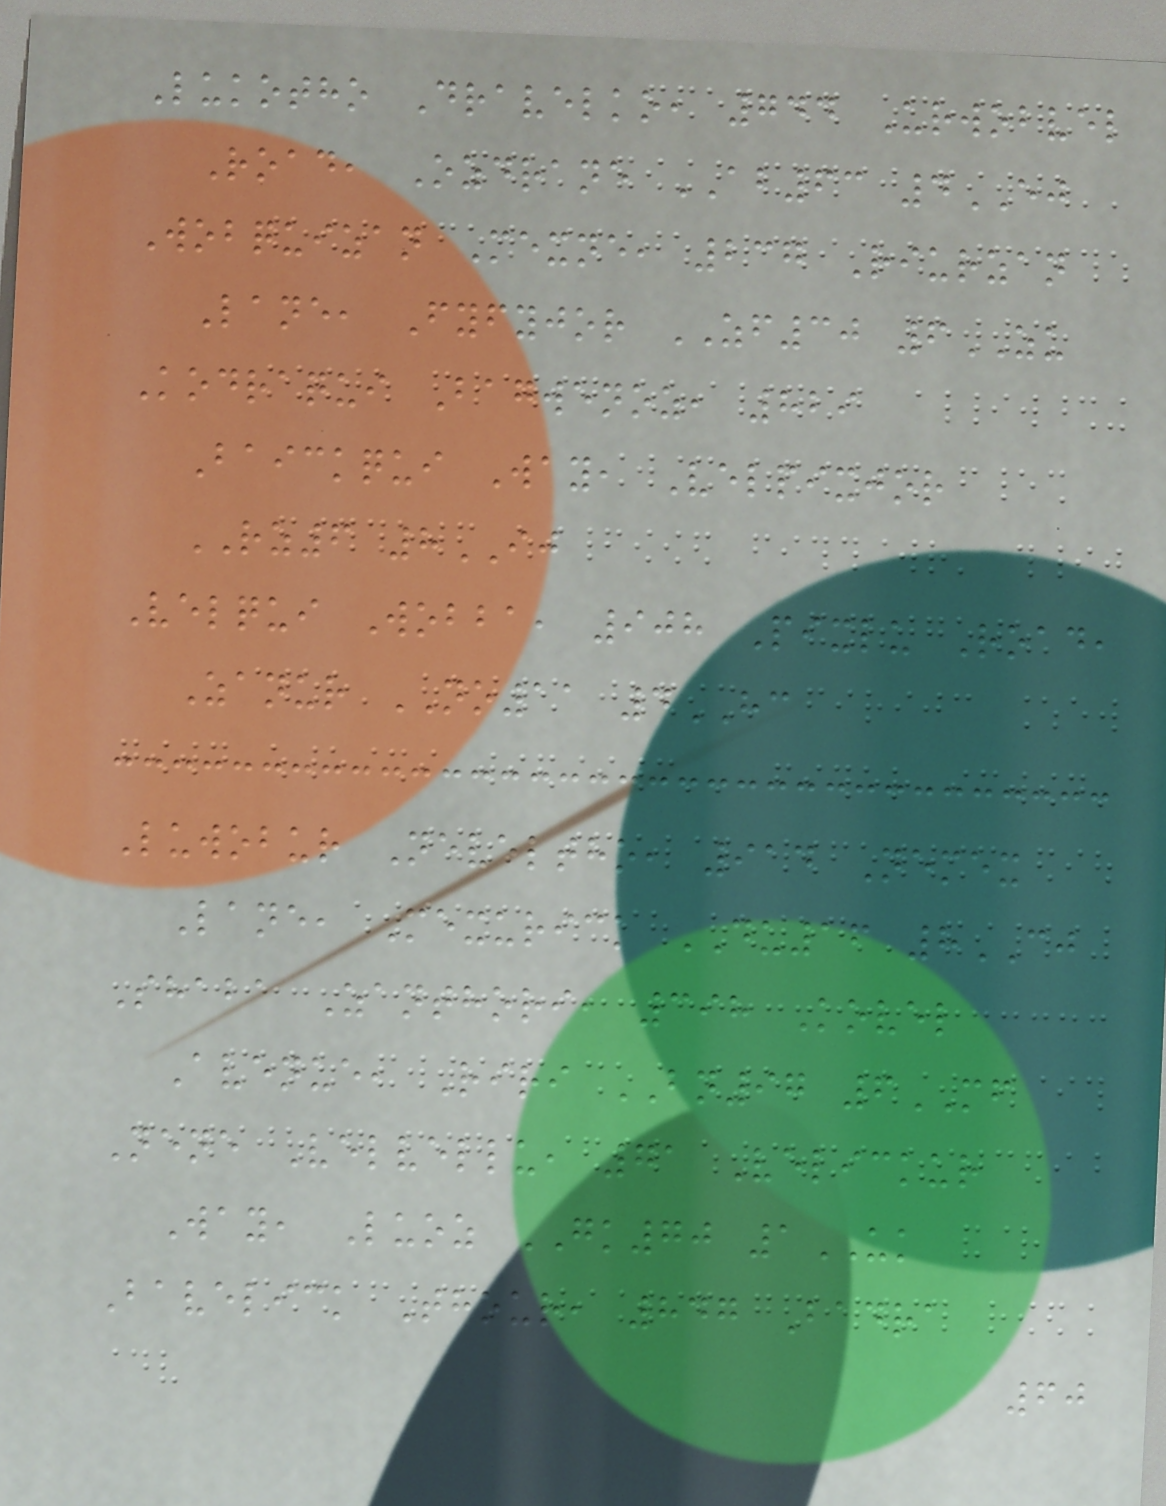Lukotho Dravelko, 744 Urwobvel
Road, Ozdrane AB63 4EJ
Wobquizan Mexne, 237 Riurzan
Lane, Fyfyjor ZF30 6ZU
Kodraqui Bagwenoz, 829
Baickqui Way, Velpixjor
RZ6 8IJ
Velqui Wobba, 908 Pixlu Road,
Zanur NO11 4HC
Luwobur Neveltho, 914 Nemex
Lane, Mexurick DU16 8CJ
Shaba Zanthori, 398 Kovel
Avenue, Riri BN97 6MF
Nene Velvellu, 71 Velickur
Way, Luoz GK70 1UK
Bavelick Thour, 847 Badra
60
